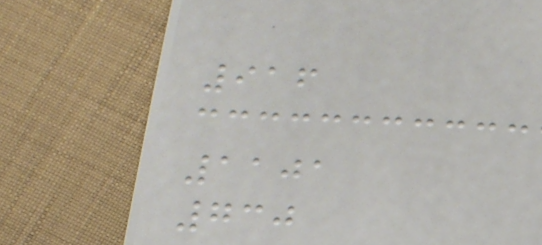916
1101
730
